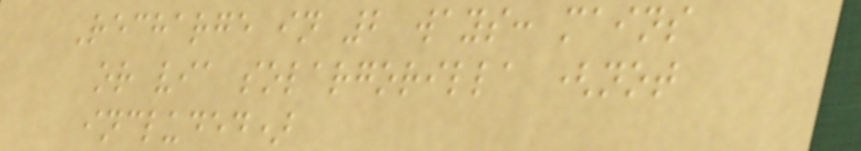Recharge in 2 ways: mains
or via solargorilla (not
included)
